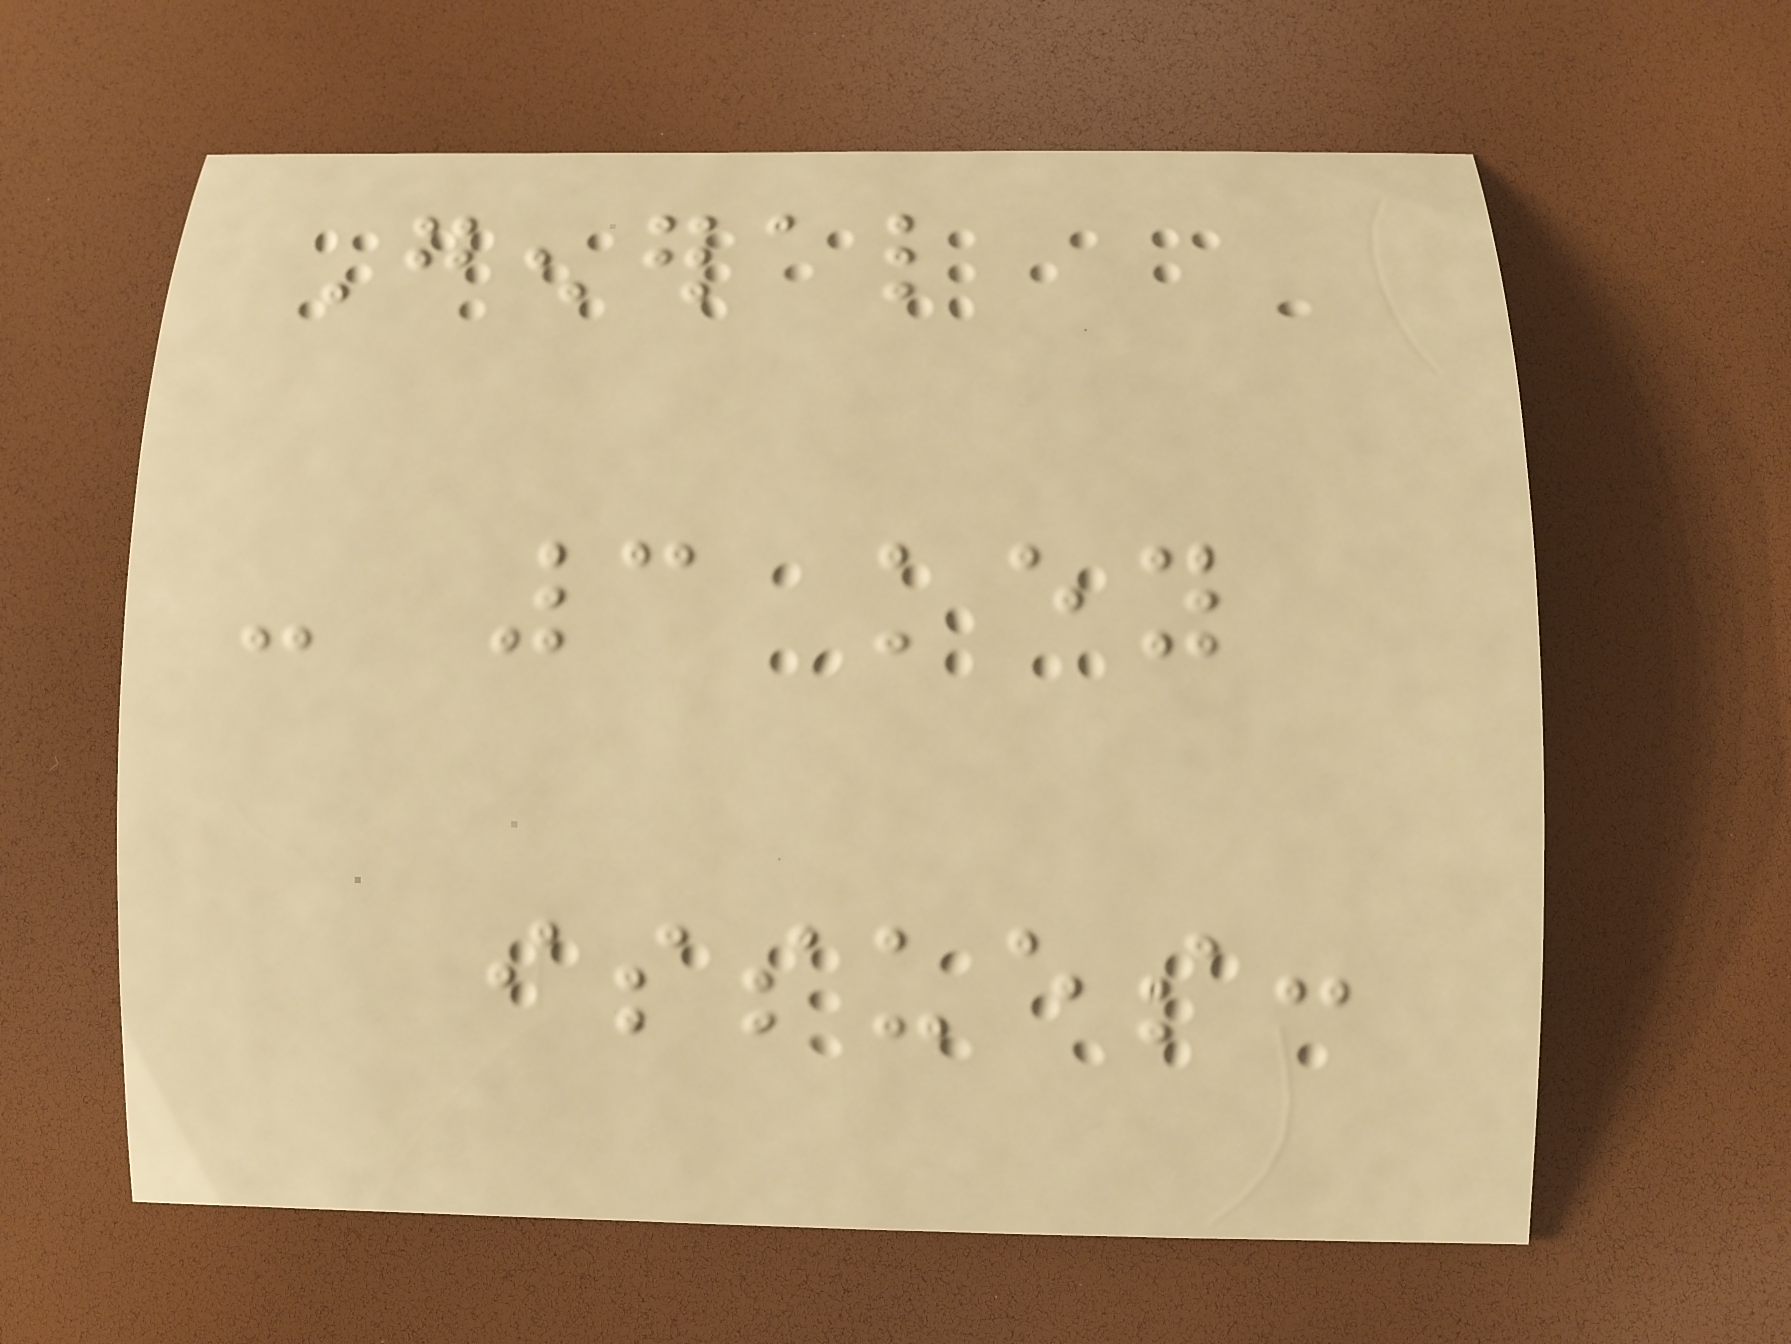General
- 3 key
issues:
